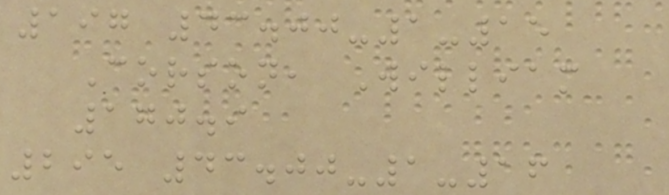197 43.00-1-15
Corson, William
170.9
295 43.00-1-16
